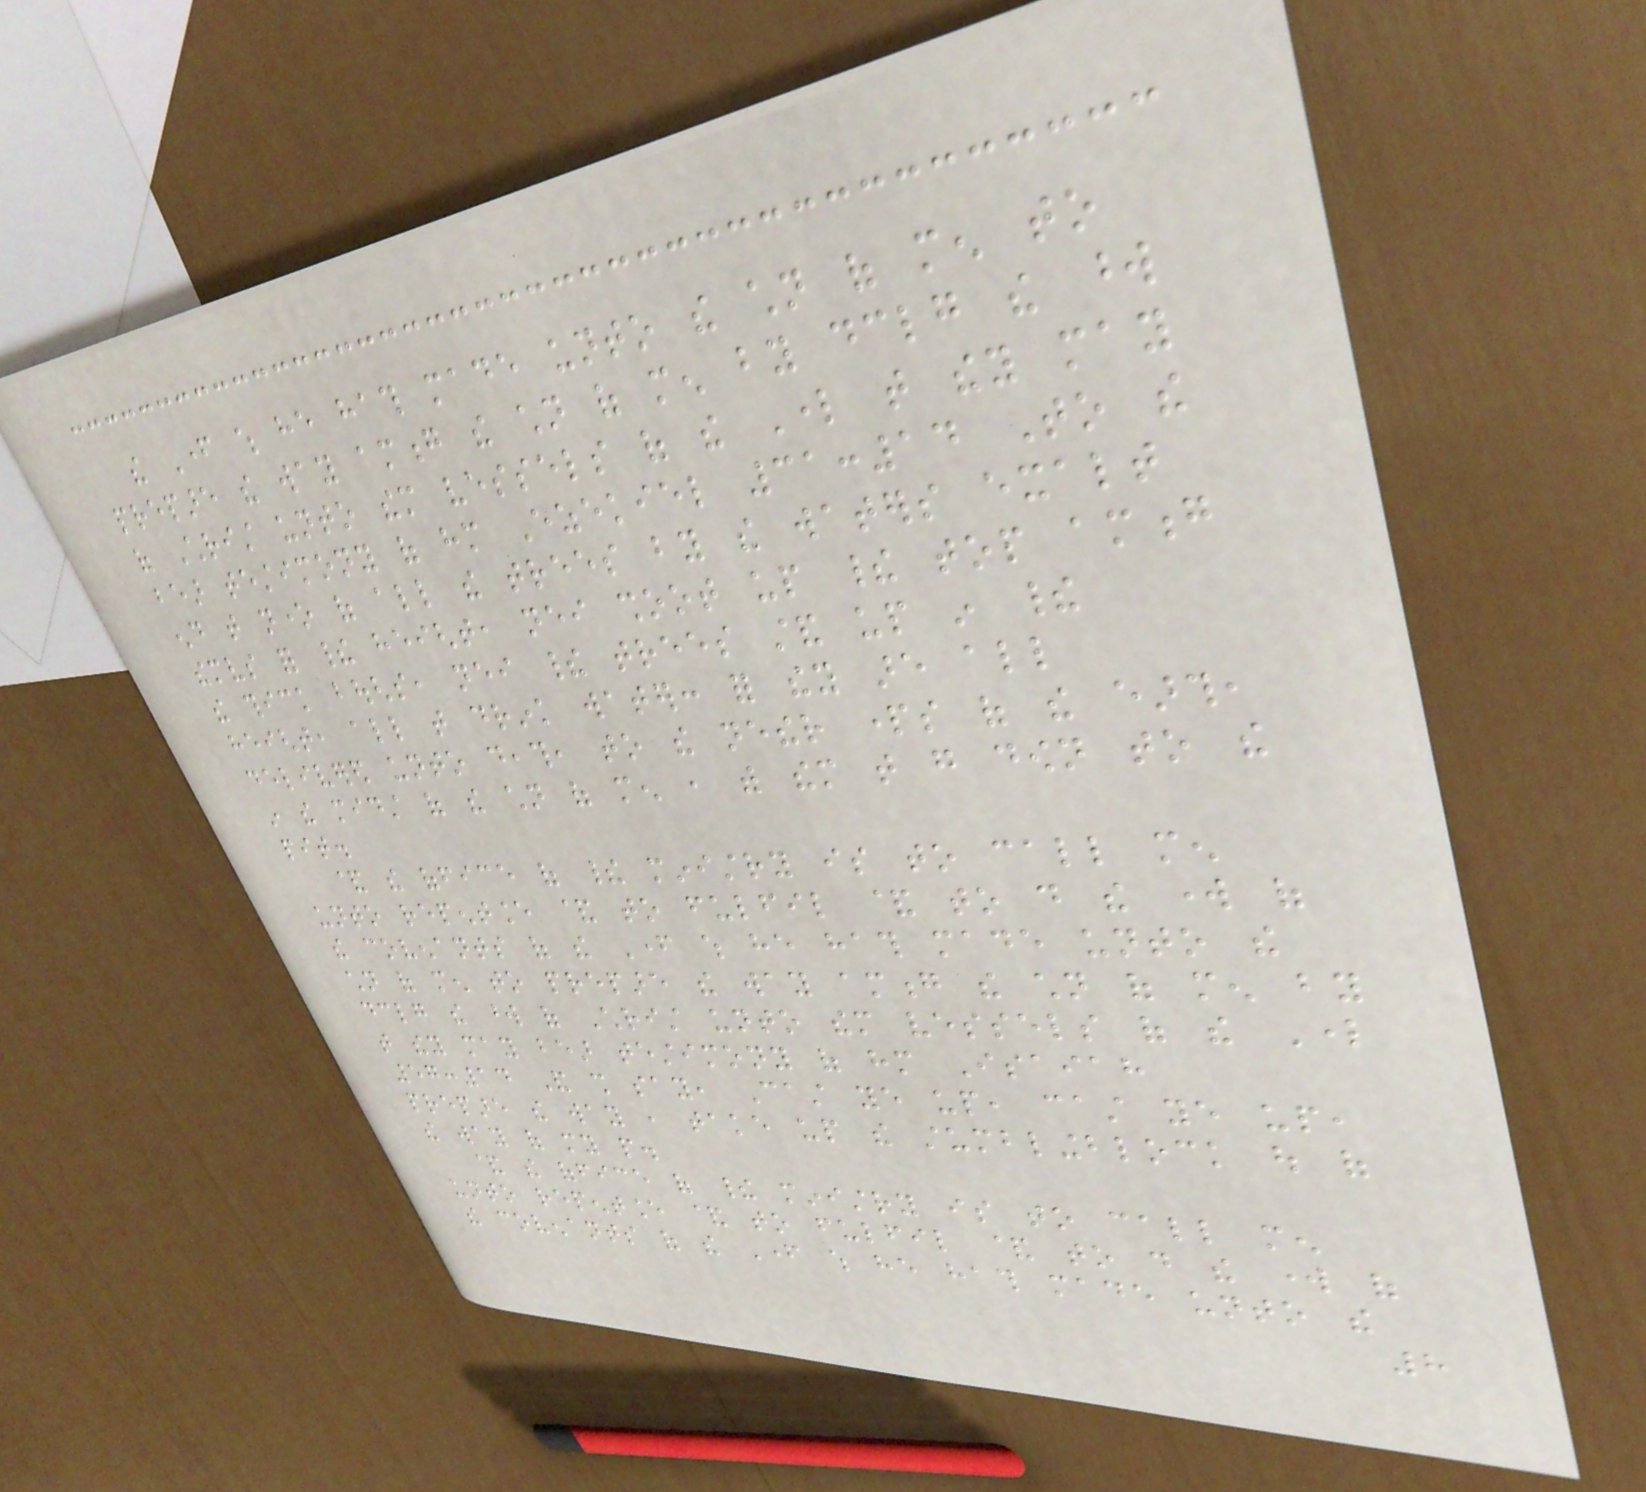the Father which he hath made unto the children of men to
prepare the way among the children of men by declaring the word
of Christ unto them vessels of the Lord that they may
bear testimony of him Ezekiel 31:14 To the
end that none of all the trees by the waters exalt
themselves for their height, neither shoot up their top among
the thick boughs, neither their trees stand up in their
height, all that drink water: for they are all
delivered unto death, to the nether parts of the earth,
in the midst of the children of men , with them that go down to the
pit.
& the office of their ministry is to call men
unto repentance & to fulfil & to do the work of
the covenants of the Father which he hath made unto the
children of men to prepare the way among the children of men by
declaring the word of Christ unto them vessels of the Lord
that they may bear testimony of him Isaiah
57:14 And shall say, Cast ye up, cast ye up,
prepare the way , take up the stumblingblock out of
the way of my people.
& the office of their ministry is to call men
unto repentance & to fulfil & to do the work of
the covenants of the Father which he hath made unto the
8
